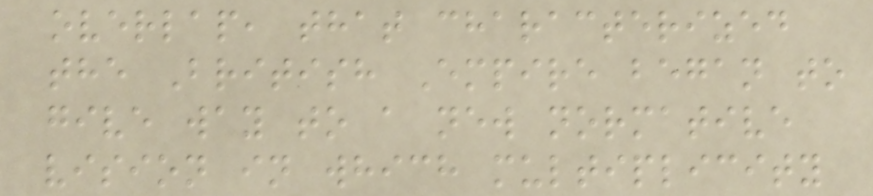overlap, that characterized
the British Empire began to
give way to a new normative
vision in which multiplicity
